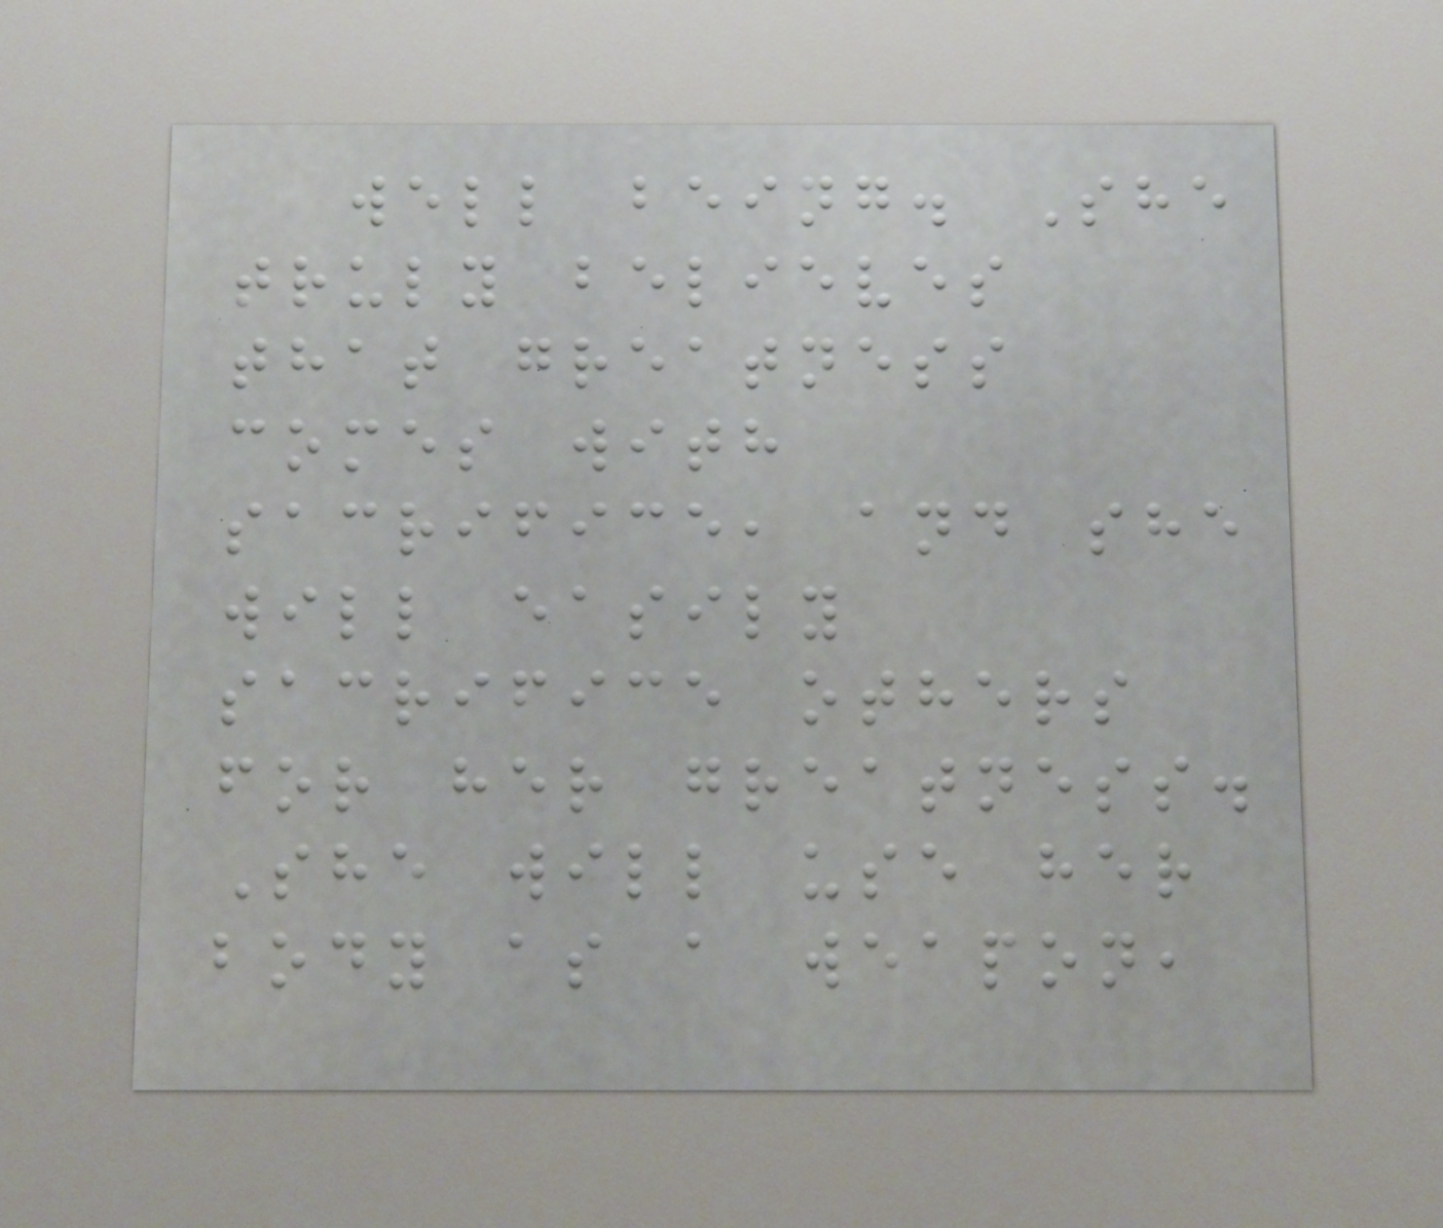well being. She
truly believes
that greatness
comes with
sacrifice, and she
will easily
sacrifice others
for her greatness.
She will use her
body as a weapon,
